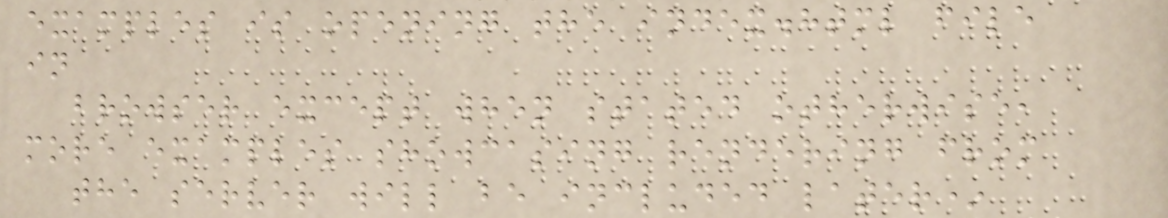examples is opening the index.html file
in
browser except when stated otherwise,
more examples showcasing rendering from
the server will be included later*
